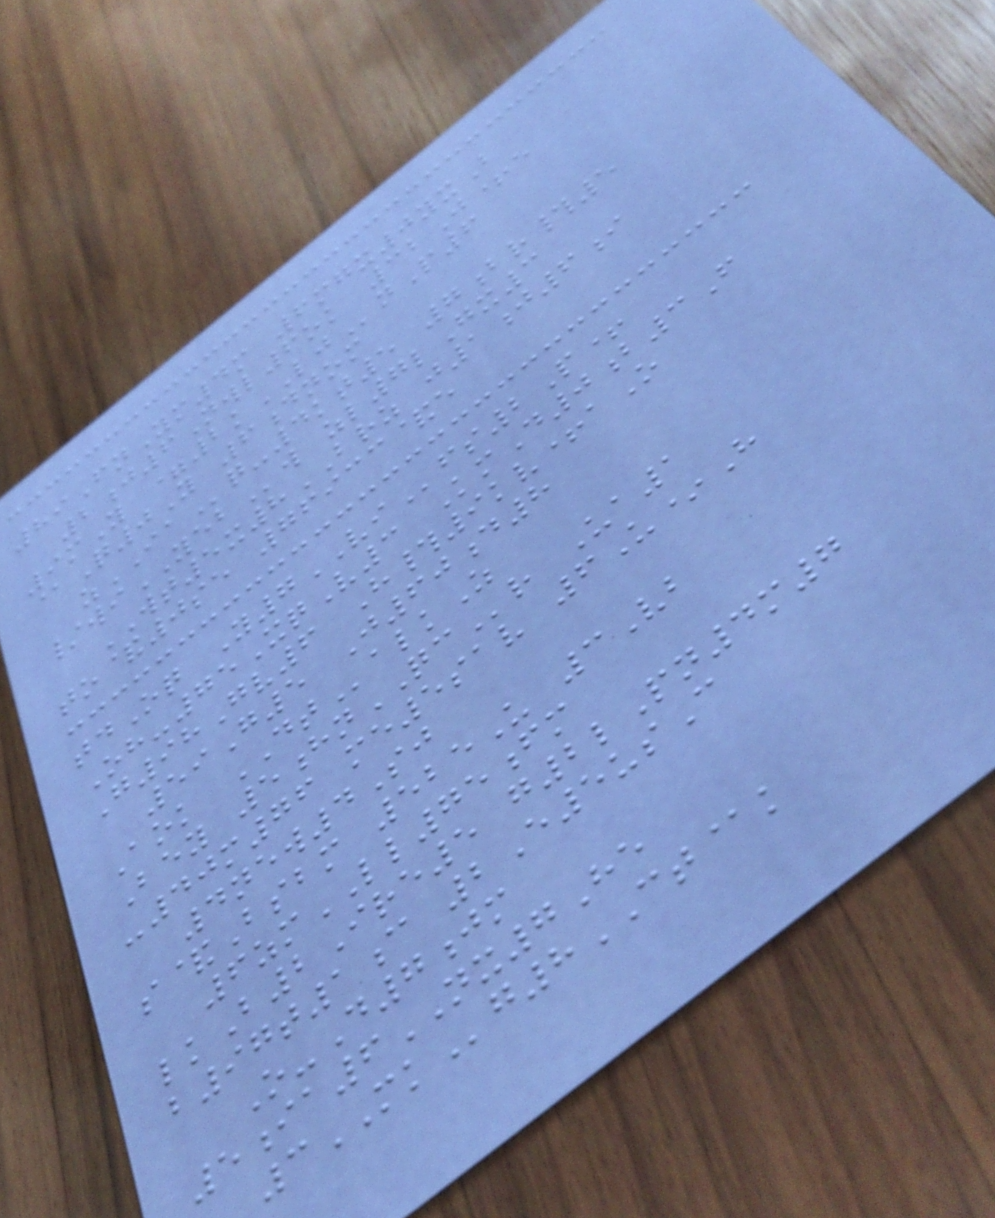89FnYm4m 6mgx0yxB
2j6Nwl6ok 32J+e
9mY =2kLJnP6
@Q0Y 6dnom
zIAq-4kt5 7br#5
/wiYEBw zl7lGx3
WT5x8BRZ j1j6i
to&0se 76933&e
tdOq Y7VIfs2P+
Oh-75XqV3 KmD0b3F
G98Gv6 H#9kv+aO
59G5 J60d8
Aok DTalkZ
Bey 5hnQCr Ua1
-40m76 me5sav 6U*H
4new4Sj
s&Bsbm 525U 3Vb
6zmLL75fm
lkB2Ire5 g2lPn4m7
b97t1c 2E5usC
O-D7jm
5ia6NX7He
3MKg8CT@k
